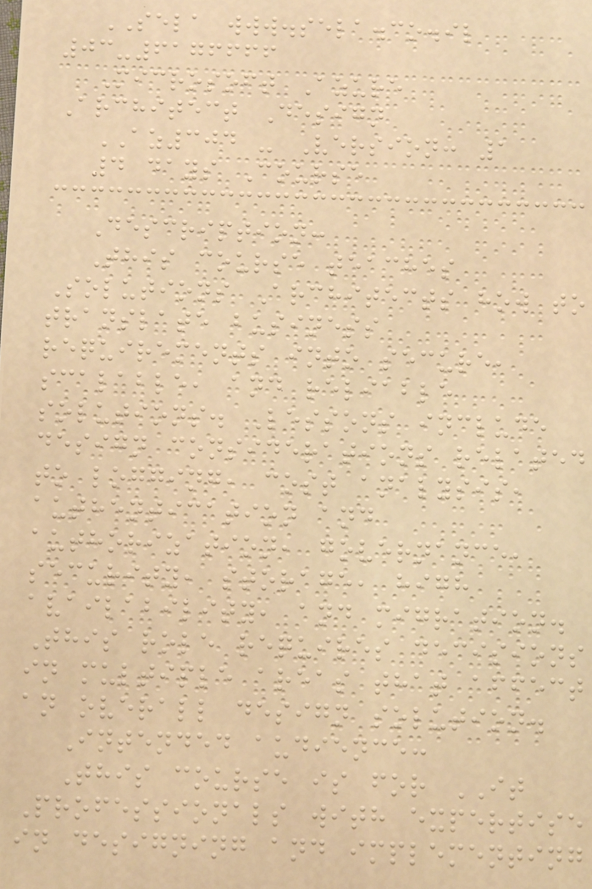SELA www.sela.co.il
03-6176666
Microsoft Azure
Architect Design
AZ304 - Version: 1
4 days Course
Description:
This course teaches
Solutions Architects how to
translate business
requirements into secure,
scalable, and reliable
solutions. Lessons include
design considerations related
to logging, cost analysis,
authentication and
authorization, governance,
security, storage, high
availability, and migration.
This role requires decisions
in multiple areas that affect
an overall design solution.
Intended audience:
This course is for IT
Professionals with expertise
in designing and implementing
